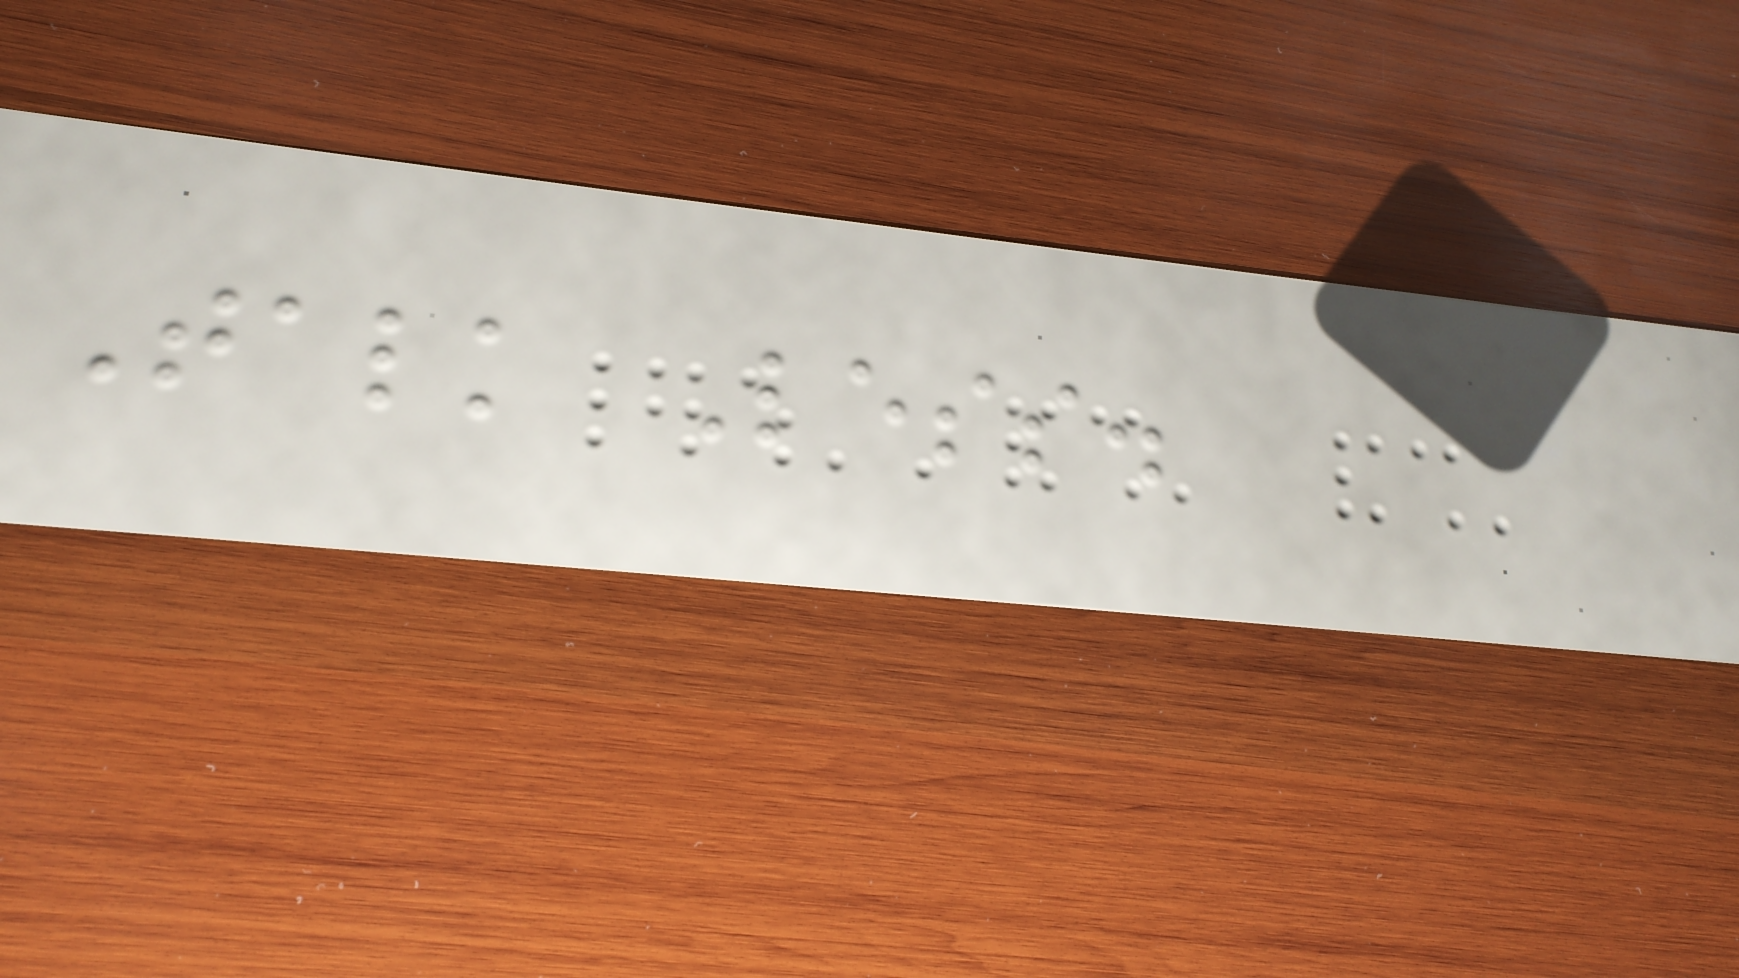Talk Less.
